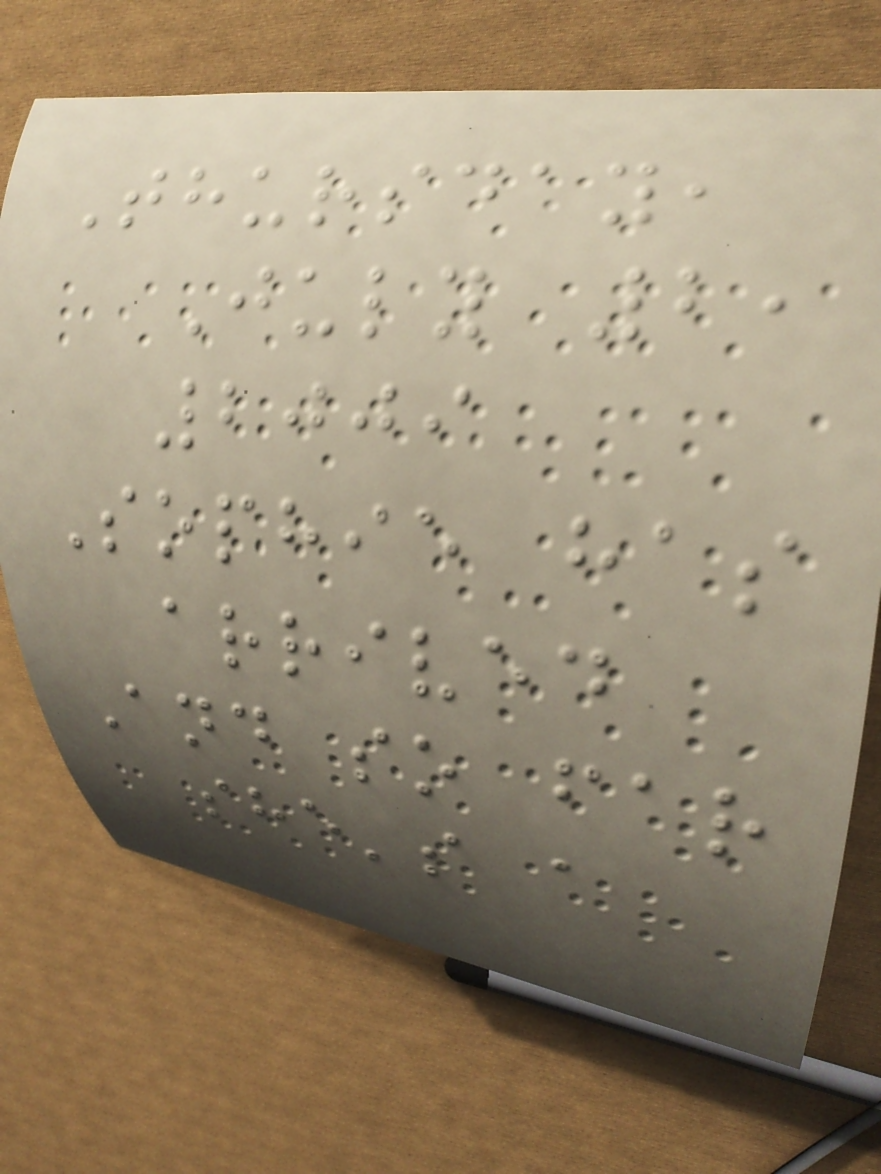Thursday,
July 2,
2009
Sophie has
arrived
And so far
she's a
